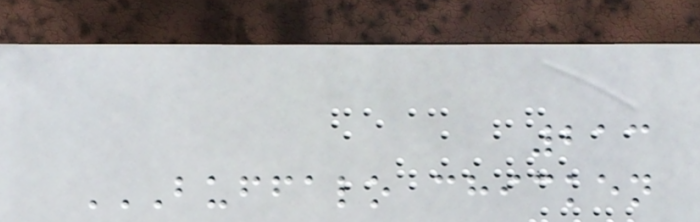213
BUFFALO CHICKEN
